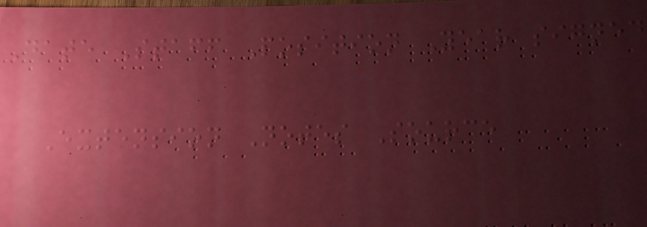Date Staff Position Year signed
Extension Notes Source
